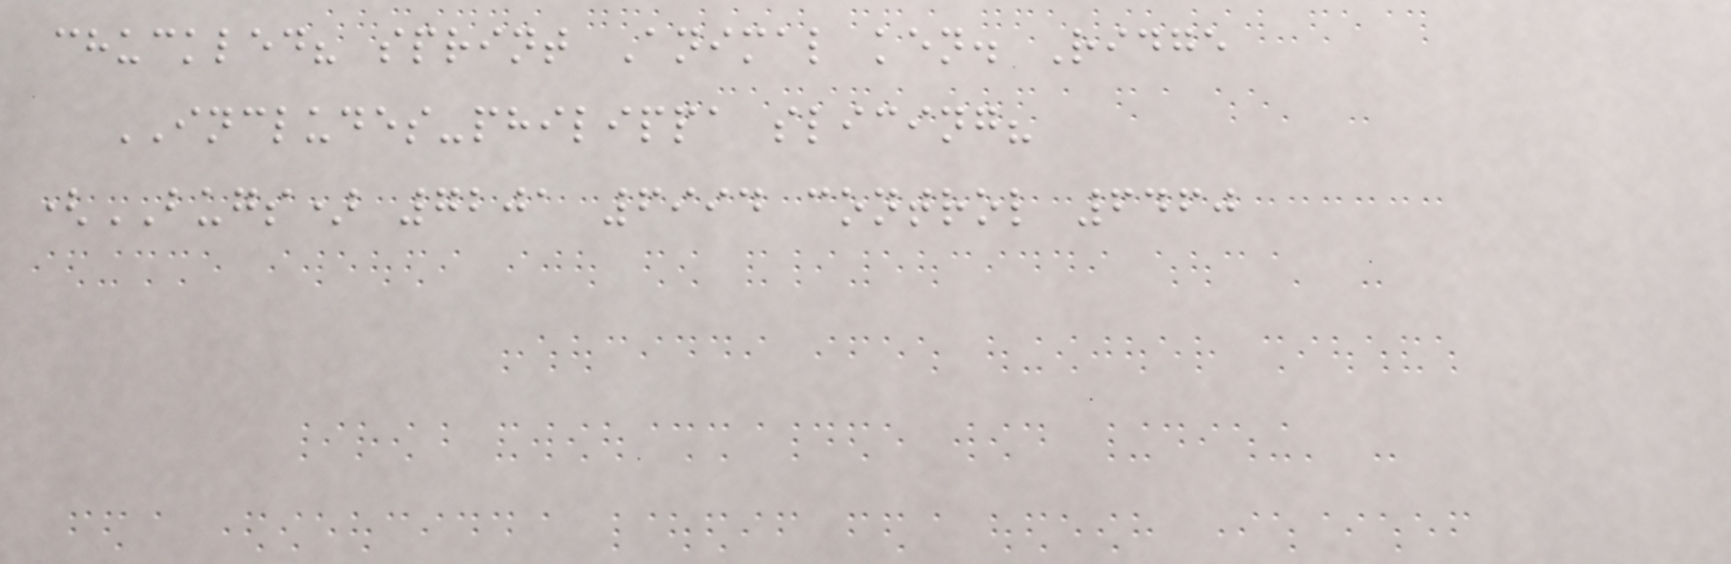chuckled? sprint Animal ken. Ridge
INCLUDES-philippa slicing?
(BUGS) 7201 6994 control 6460
